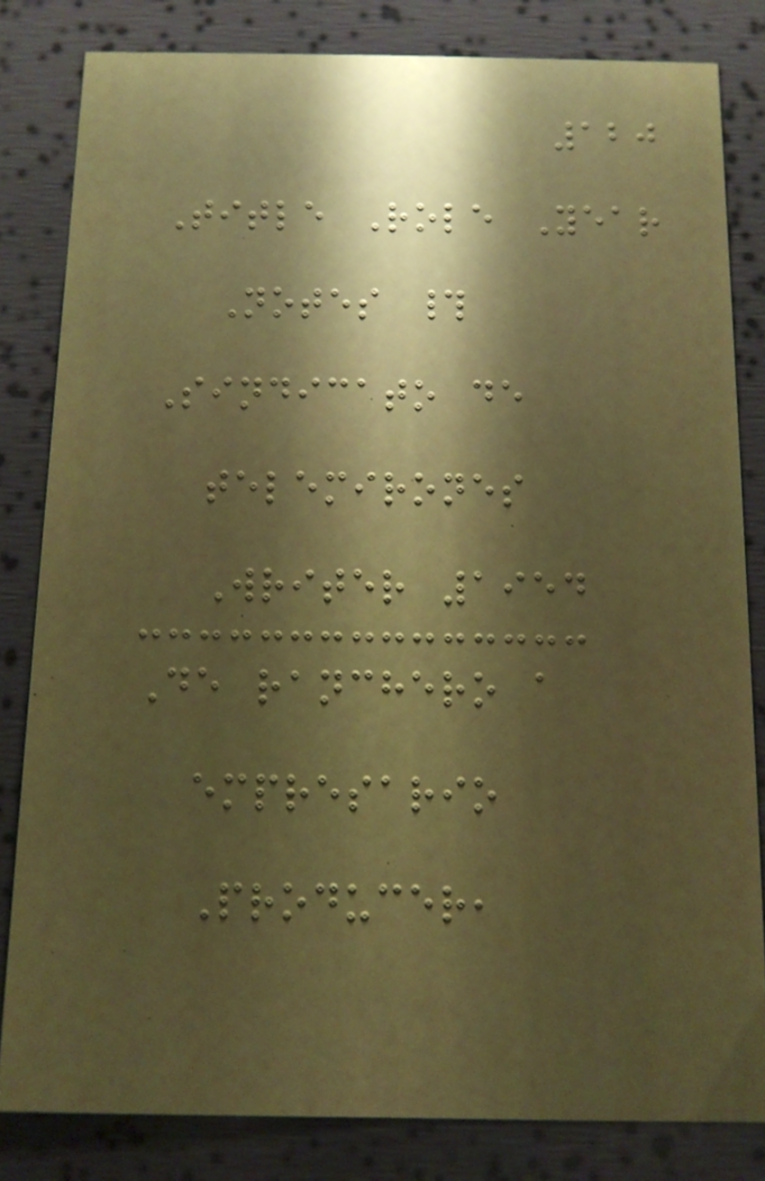120
Title Role Year
Notes #
Sindicato de
telemirones
Writer 1954
De ranchero a
empresario
Producer,
